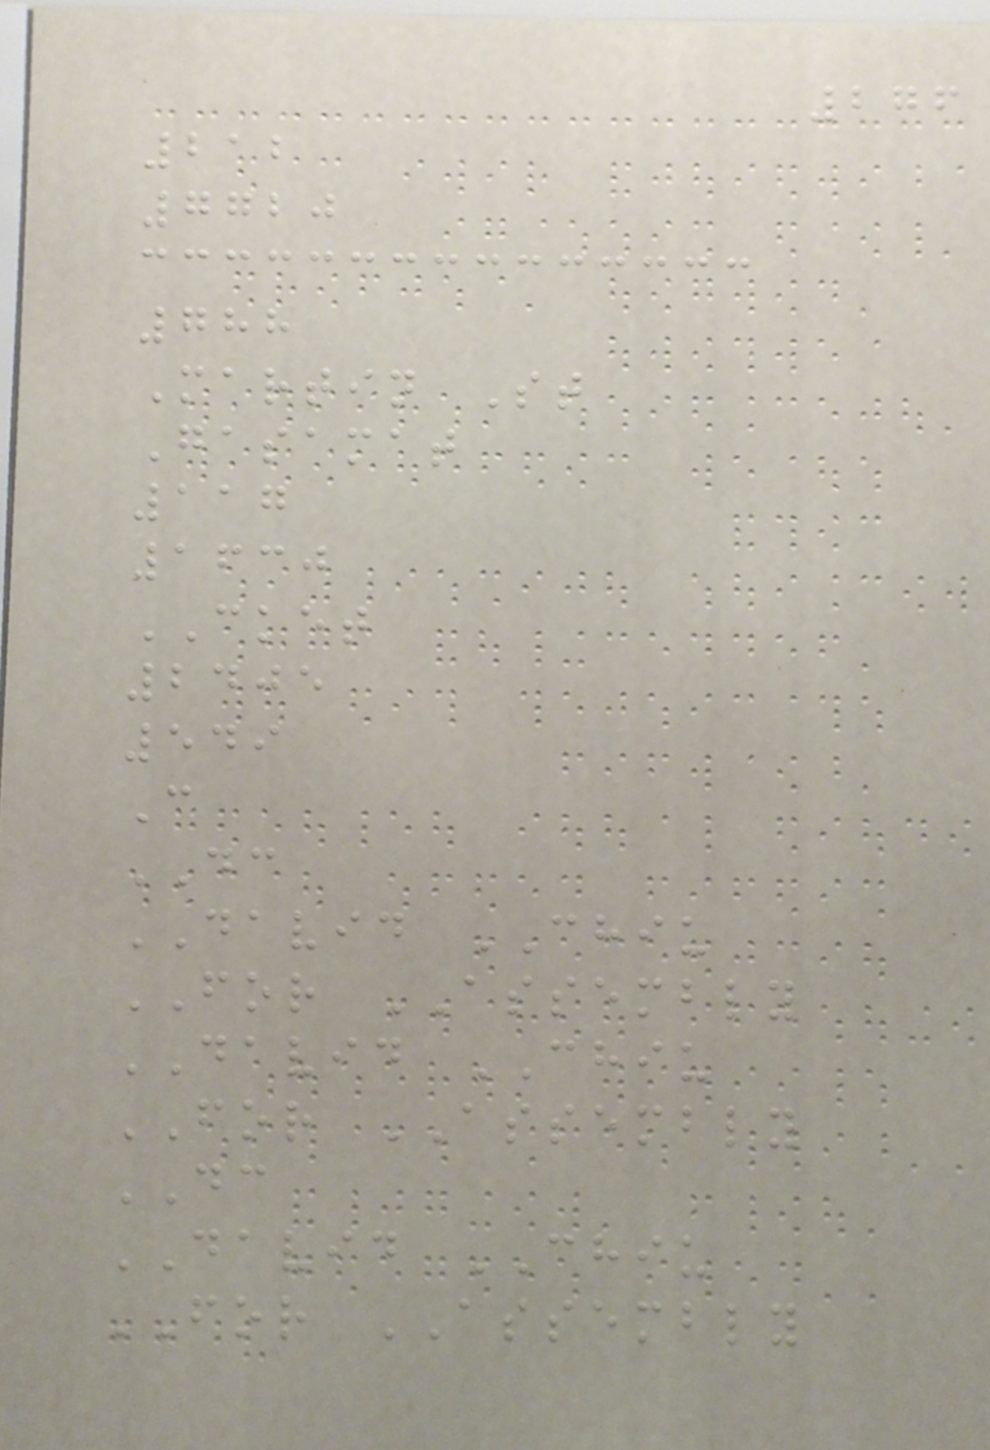276
212
7720
788
Martin St
Gasamat
117
1630
CKET
2405
549
C
DC
DAVID CHIU
FOR ASSEMBLY
DAVID CHIU
FOR ASSEMBLY
DC
DAVID CHIU
FOR ASSEMBLY
